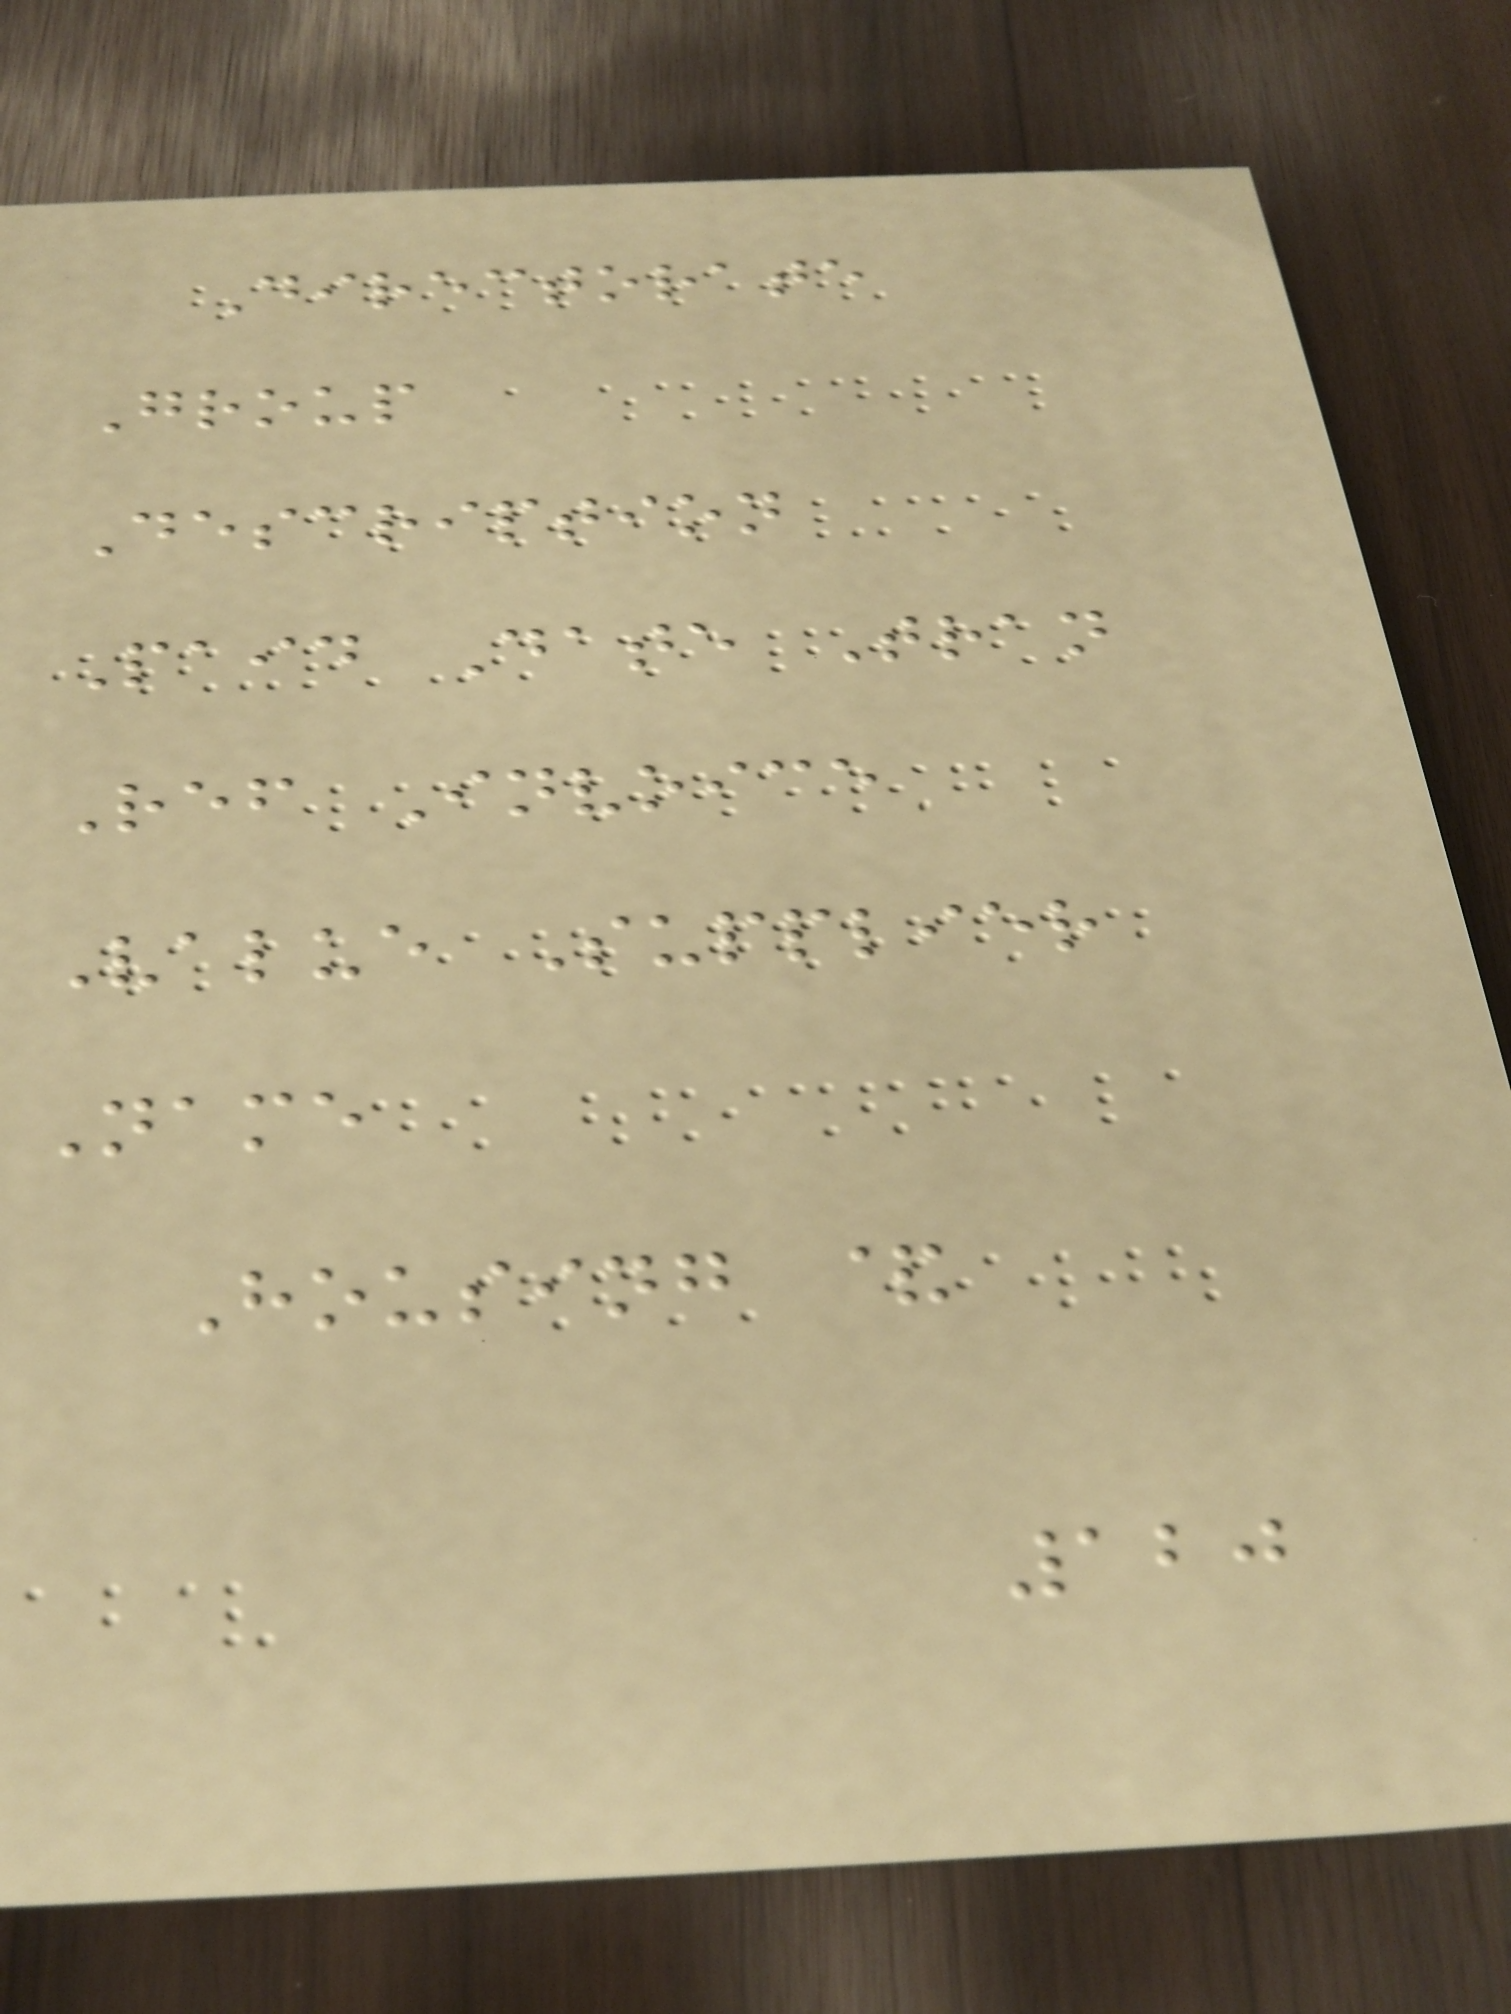Directorate
Group
Description
Paid Date Tran
Ref Invoice
Value Supplier
Name
Housing &
120
